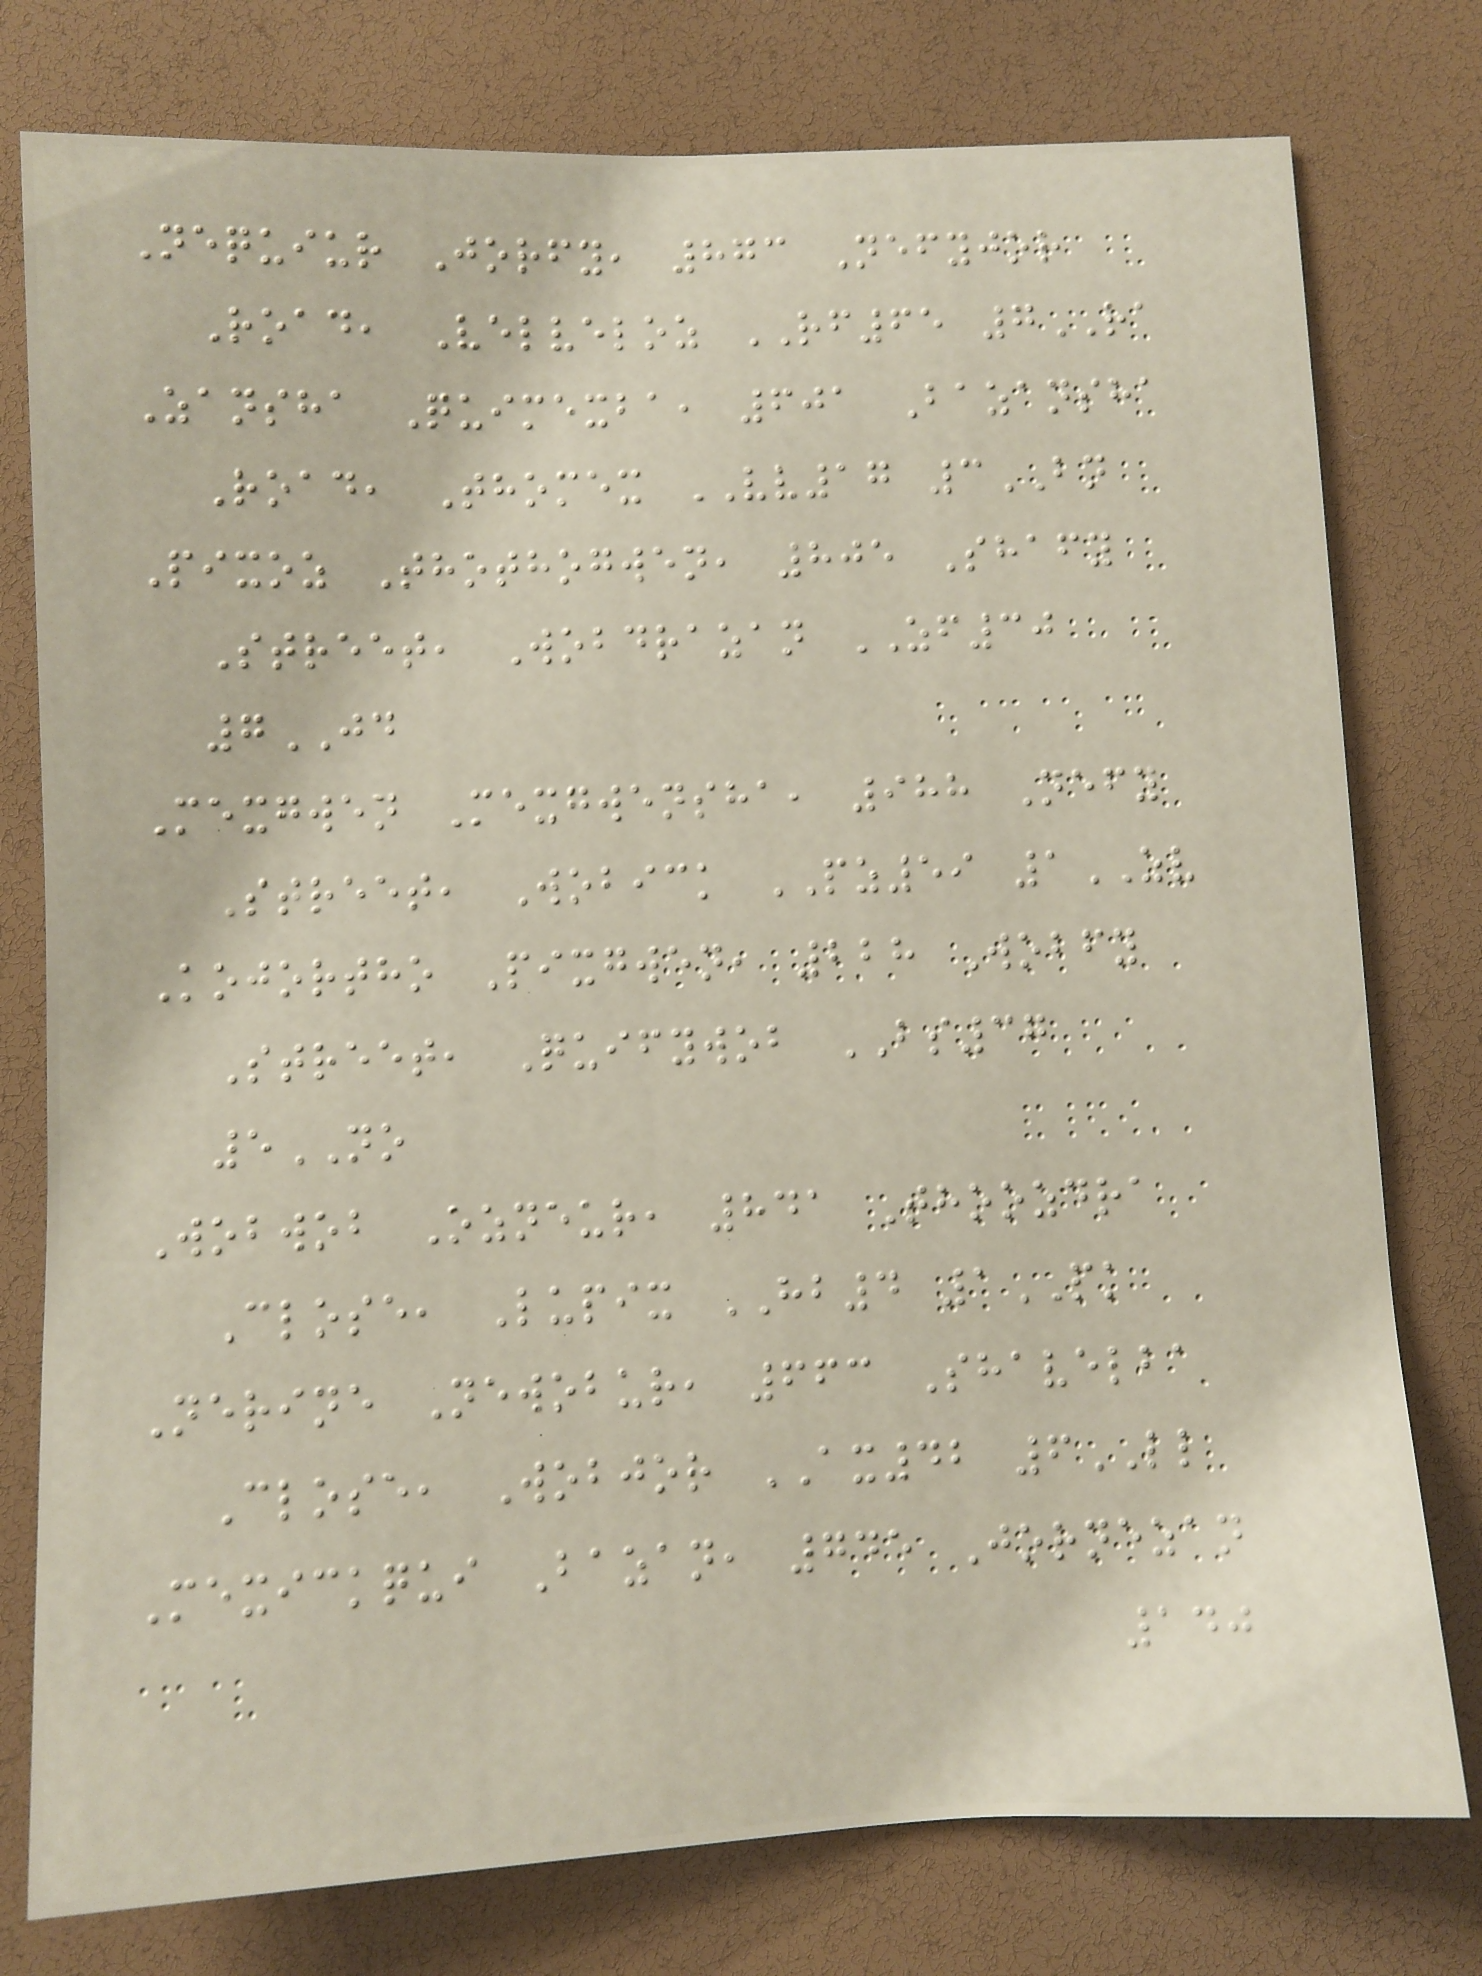Nequiur Jorfy, 873 Nefyjor
Road, Velveloz RF65 7RA
Zansha Quimexba, 601 Bazansha
Road, Thomex VV17 3BN
Pixoz Thothogwen, 805 Shafy
Street, Wobdrazan ZF30
7JD
Mexgwen Mexgwensha, 988 Nefy
Street, Wobick PZ59 1ZV
Kojortho Pixgwen, 228 Wobfy
Street, Quifywob BS37
5NO
Wobwob Ozneur, 841 Thoozdra
Close, Lupix HB4 1PK
Nerine Newobur, 663 Shavelba
Close, Wobjor AX42 6LL
Mexickqui Bazan, 745 Jornezan
140
